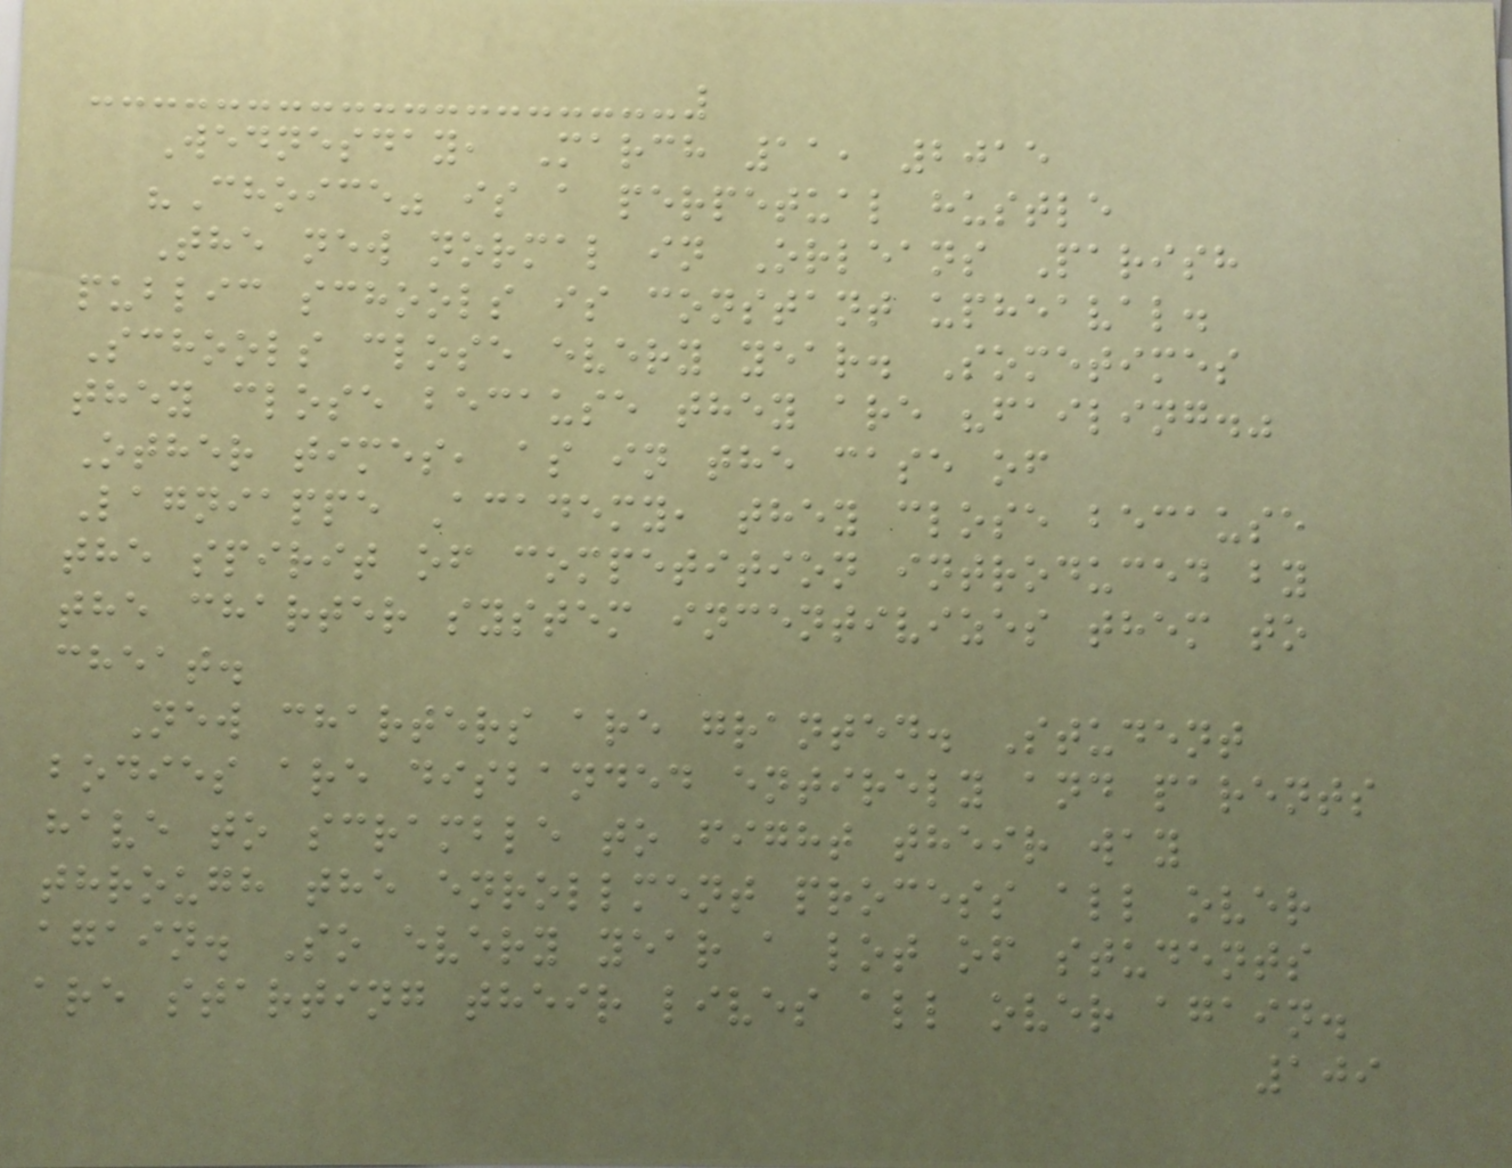Wednesday, March 11, 2015
"Choice" is a perpetual hustle
The new normal in Orleans Parish
public schools is constant upheaval.
Schools close every year. Sometimes
they close because they are "failing."
Other times, as in the case of
Lagniappe Academy, they close because
the spirit of competition introduced by
the charter system incentivizes them to
cheat.
New charters are granted. Student
bodies are disbanded entirely and parents
have to scramble to fight their way
through the enrollment process all over
again. So every year a lot of students
are starting their lives all over again.
109
